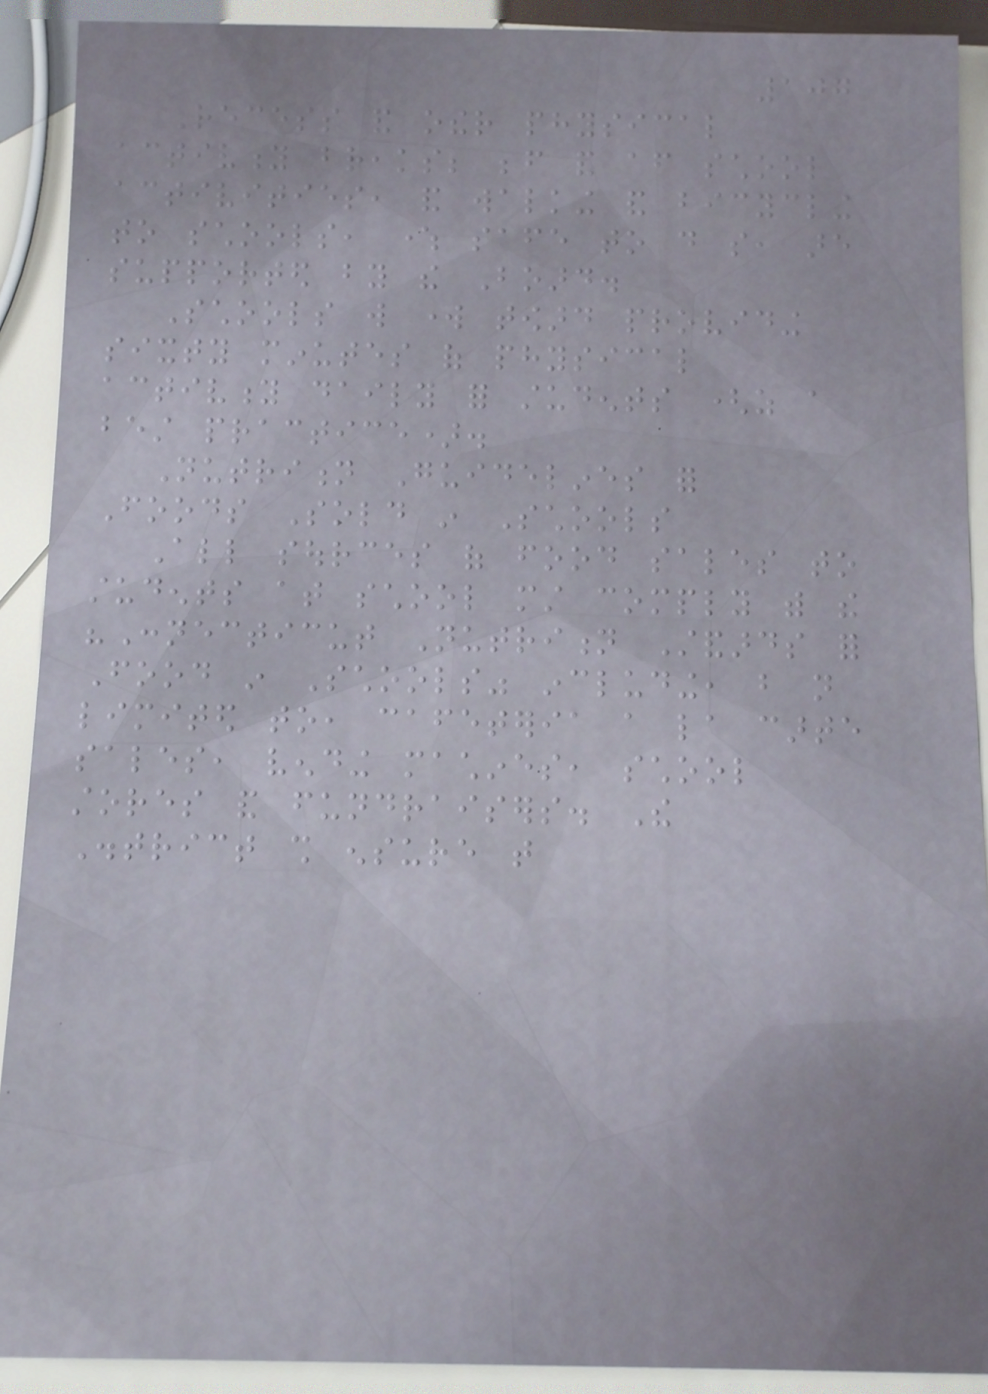107
Recess and other physical
activity breaks; before and after school
activities, and walking and bicycling
to schools, where safe to do so, are
supported by the Board.
Schools will work toward providing
sixty minutes of physical
activity daily for students (as a
best practice).
Nutrition Guidelines for
Foods Sold in Schools
All sources of food sales to
students at school must comply with the
"Connecticut Nutrition Standards for
Food in Schools" including, but not
limited to, cafeteria a la carte
sales, vending machines, school
stores and fundraisers. The
District shall ensure that
